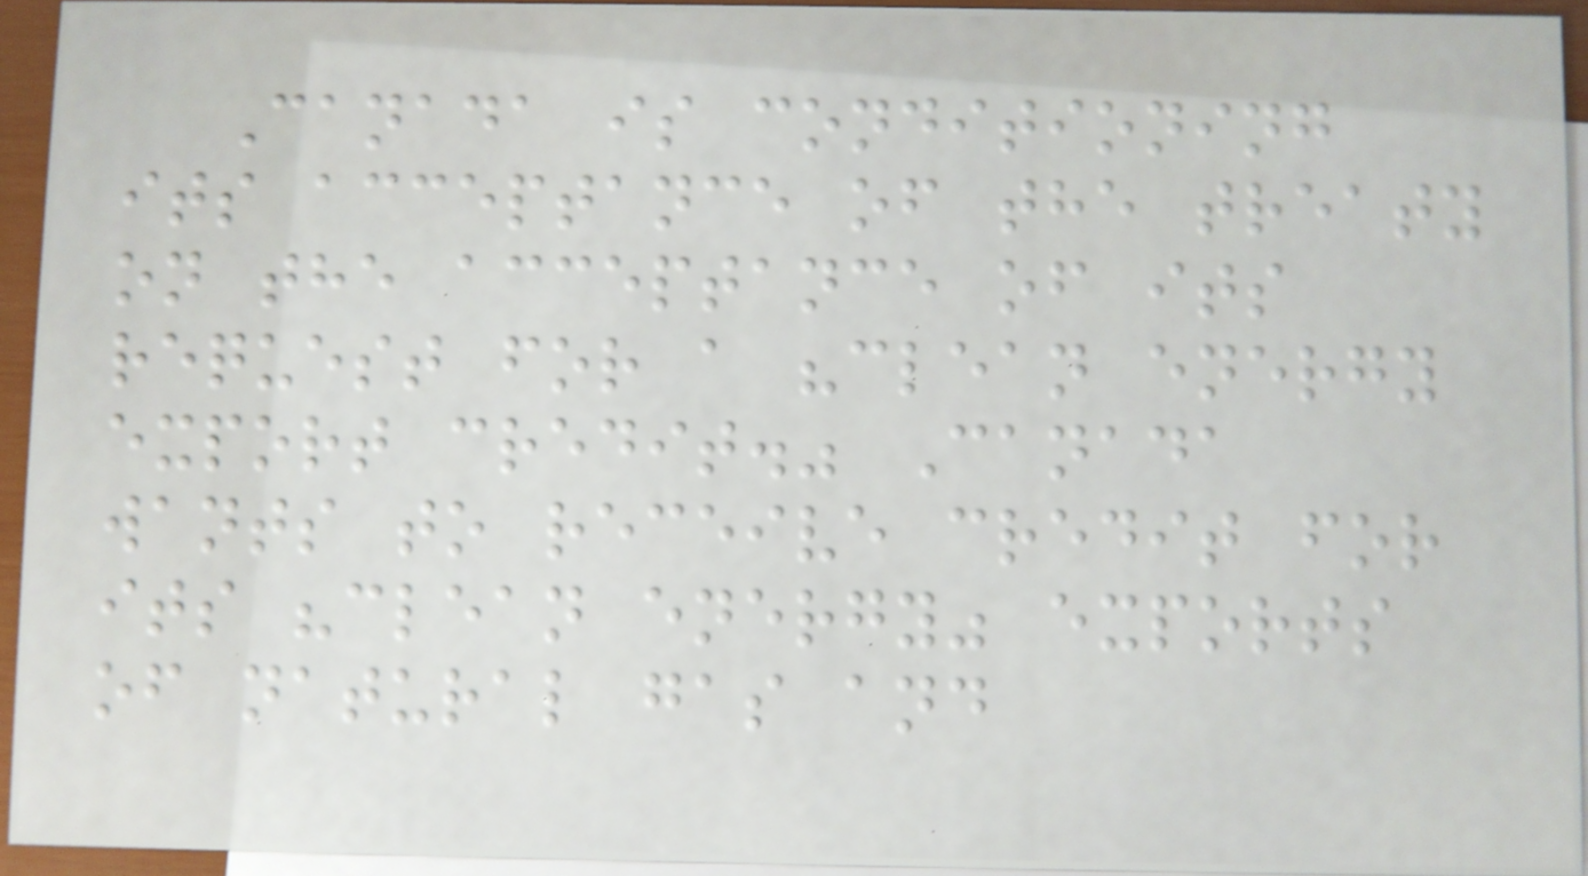Canada is conditioning
its acceptance of the treaty
on the acceptance of its
request for a "clean energy
export credit." Canada
wants to receive credit for
its "clean energy" exports
of natural gas and
